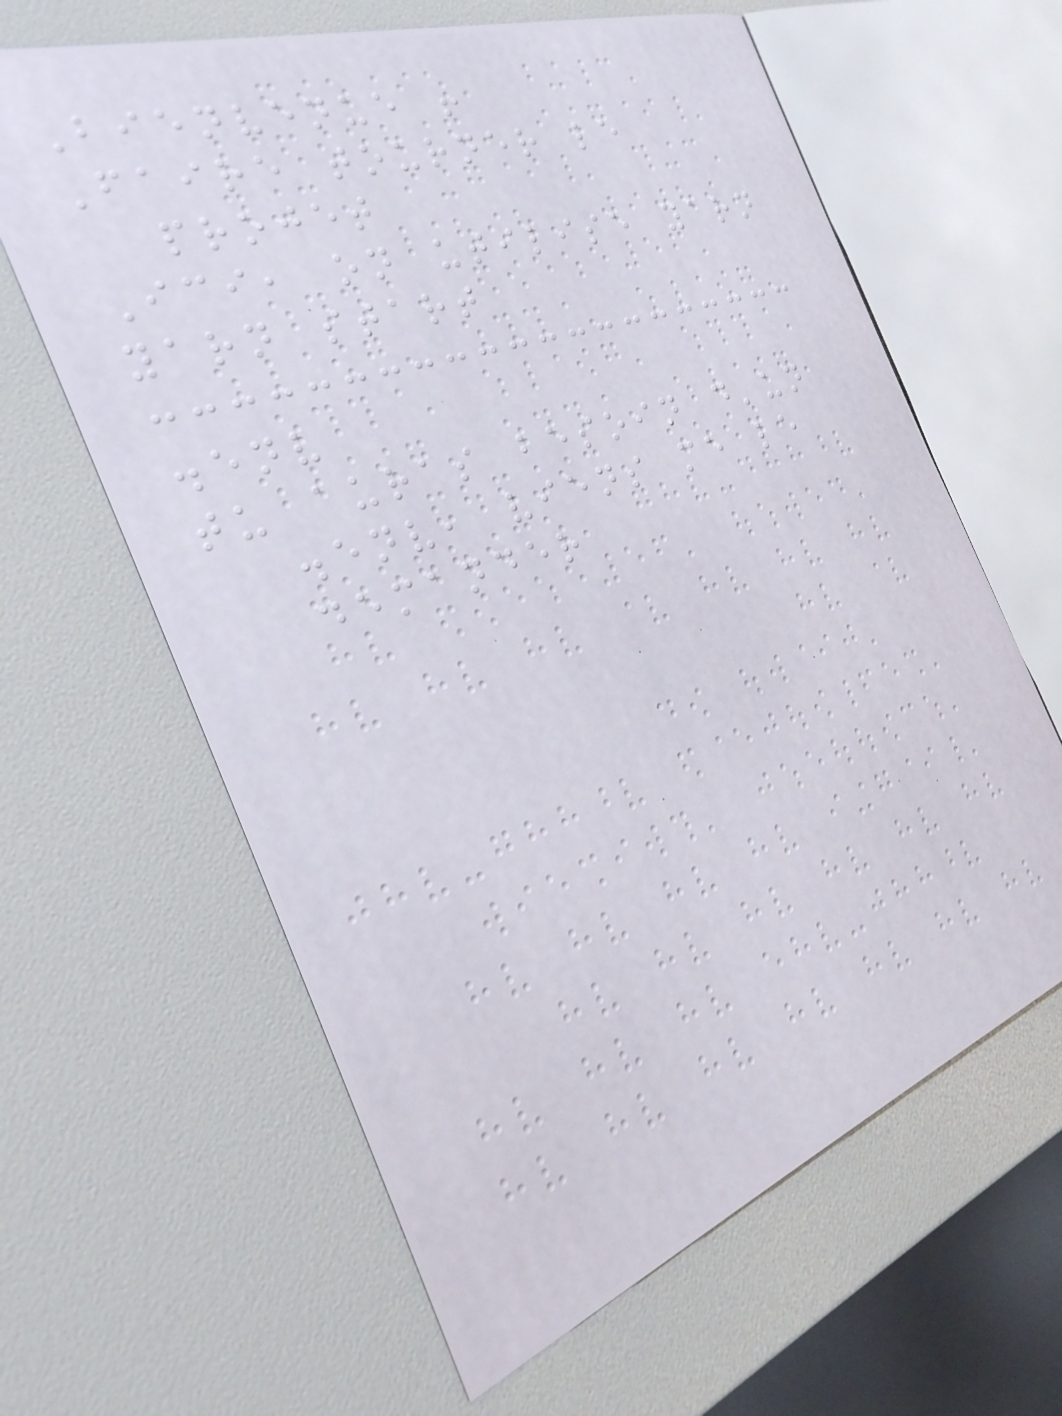Bienvenue !
Faire tourner le
projet
Ici, on utilise yarn
yarn start
.env
tu auras besoin d'un
.env, viens me le
demander
